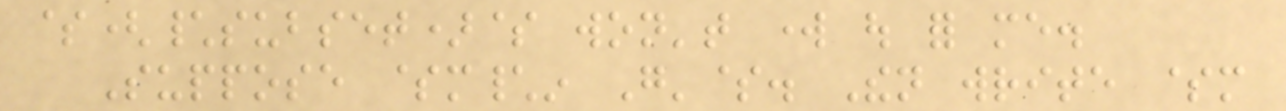$(\subset)$ won't work out for me.
Suppose $m\in G'$. Then write $m
